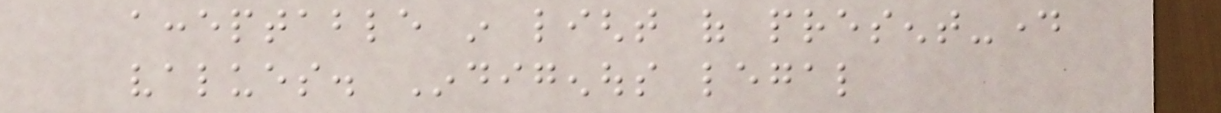acceptable in light of present-day
values. Indigenous legal
